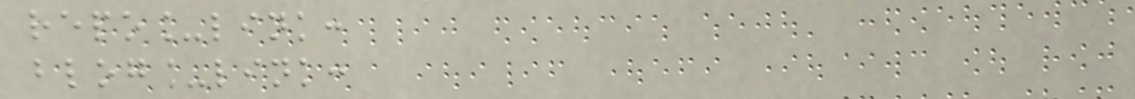repo_link:
blog_link:
